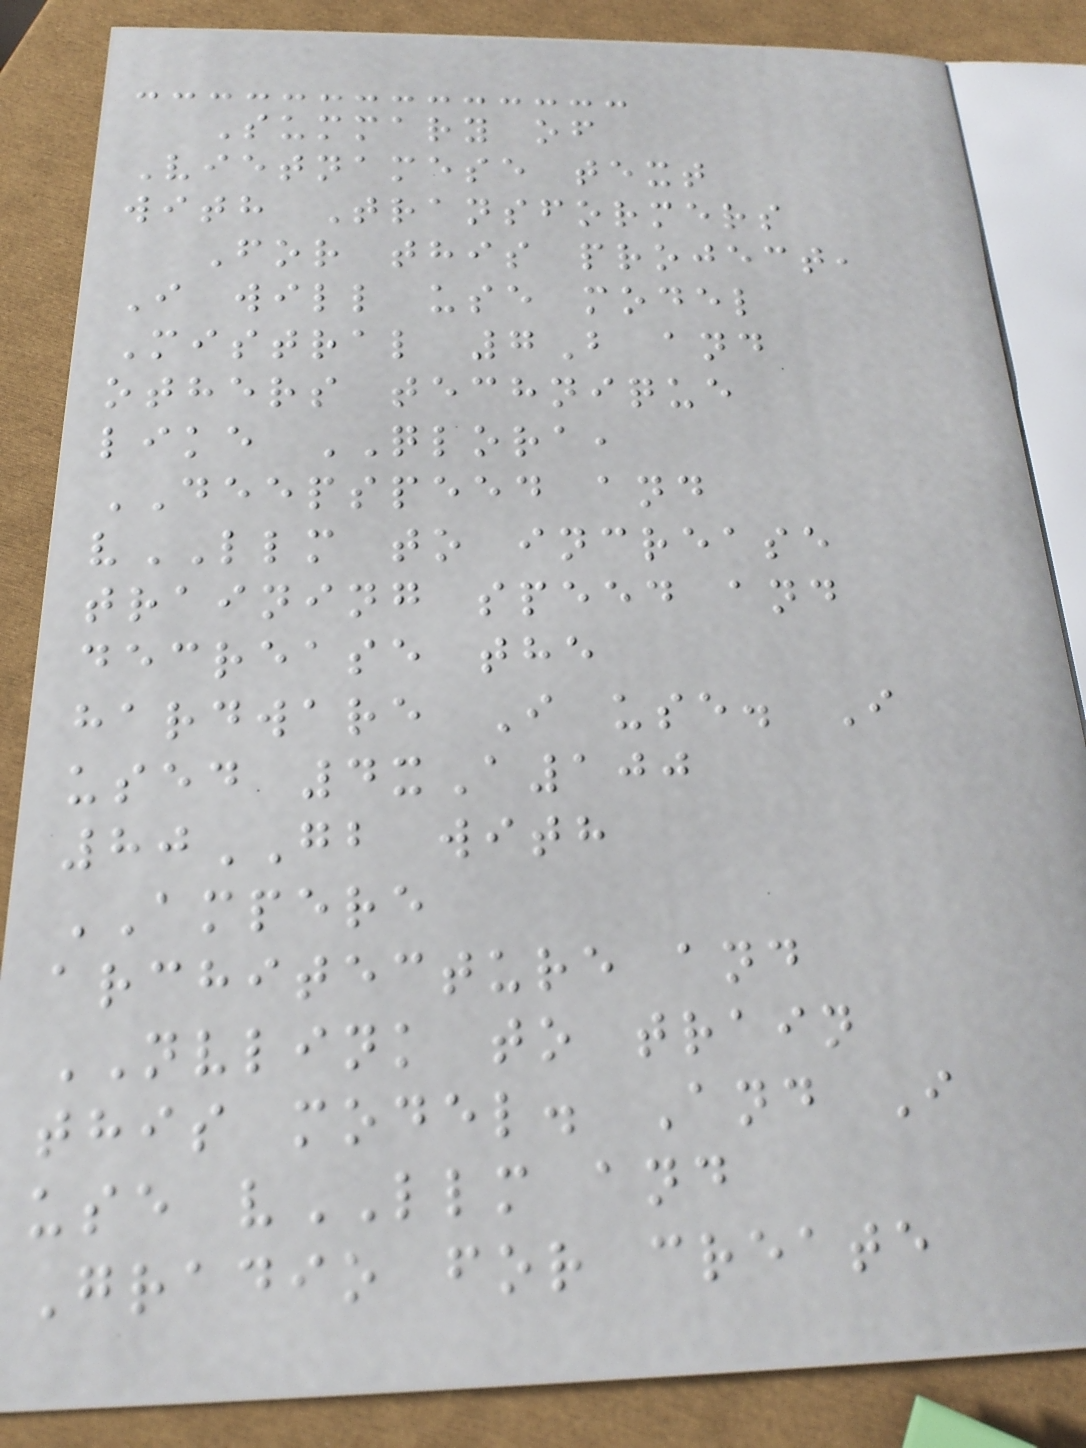Summary of
Vietnamese text
with Transformers
For this project,
I will use model
Mistral 7B and
others technique
like QLORA,
DEEPSPEED and
vLLM to increase
training speed and
decrease the
hardware I use. I
used 4xA100
80GB with
AMPERE
architecture and
NVLINK to train
this model. And I
use vLLM and
Gradio for create
